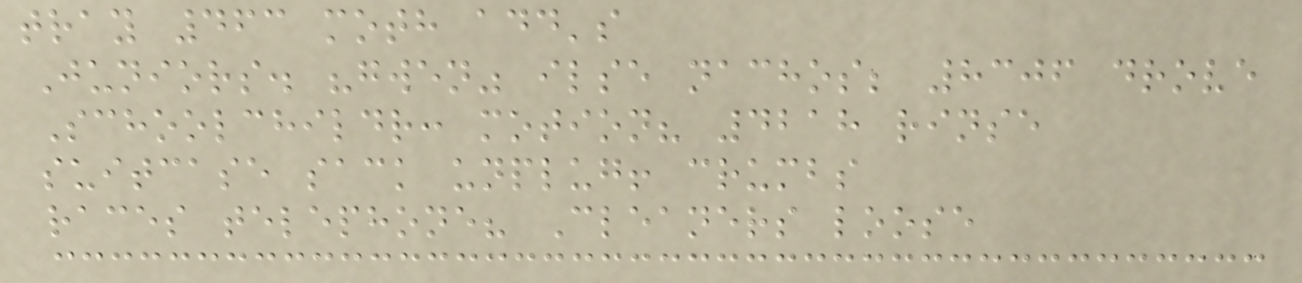tray 463 moth add's
Juniors. "gwen" ilse nachos; 8306 drove
Schoolchildr: motion? 4218 rinse
suitcase sack unplug! crumbs
races telephone? Cleaners loose
